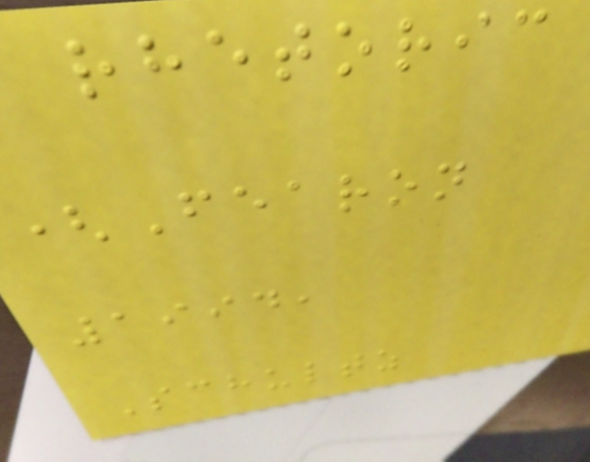rhetoric
(Fearon
1994,
Schultz
